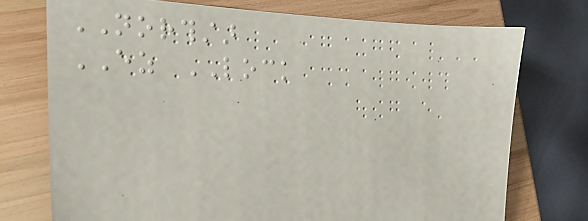NORTHSTAR
EZ LOCK
